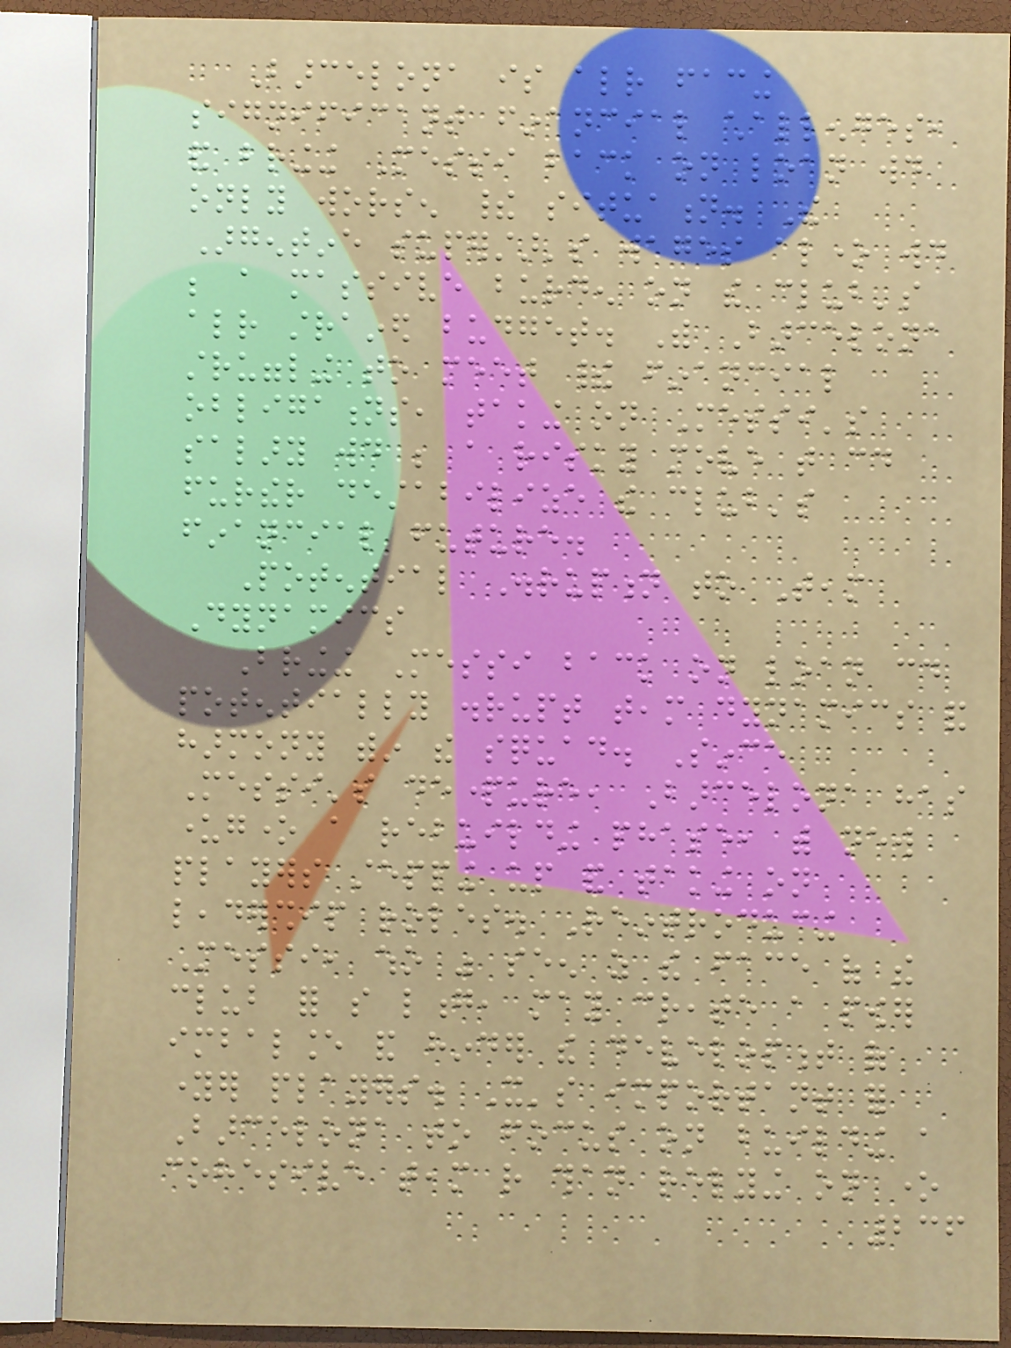Barcelona is already facing
significant financial challenges,
and bringing Messi back on loan would
only worsen their situation. The
Argentine superstar's wages alone would
be a massive burden on the club's
already strained budget. With Barcelona
struggling to meet their financial
obligations, taking on Messi's
salary would be a risky move that could
further destabilize the club's
financial future.
Potential Disruption to Team
Dynamics
Bringing Messi back on loan could
potentially disrupt team dynamics and
harmony within the squad. Since
Messi's departure, Barcelona has
undergone a rebuilding phase, with new
players stepping up and taking on
leadership roles. Reintroducing
Messi, who was seen as the face of the
club for so long, may create a power
imbalance and hinder the development of
younger players. It's important for
Barcelona to focus on building a
cohesive team rather than relying on one
236
